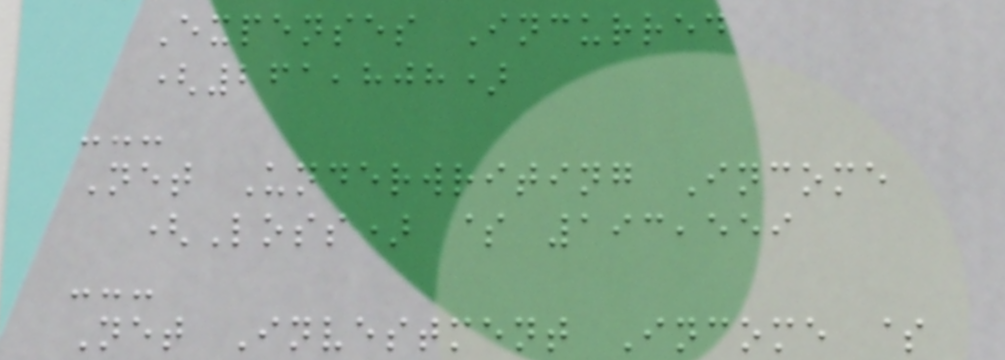Expenses Incurred
(261,808)
---
Net Underwriting Income
(Loss) $ 193,559
---
Net Investment Income $
